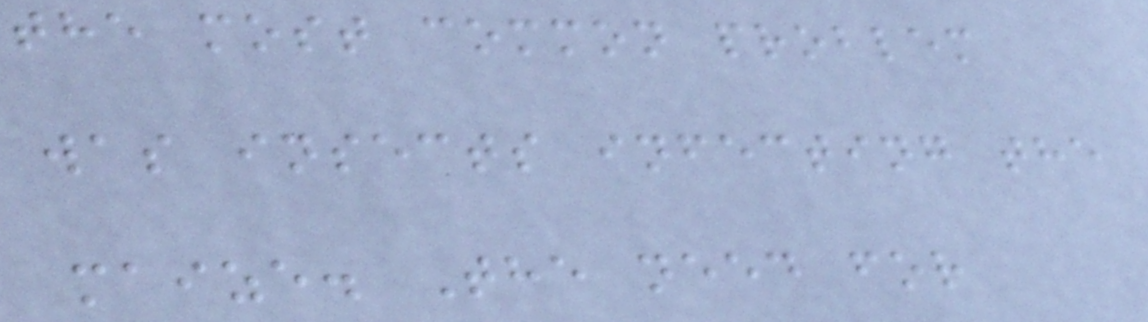the most common problem
was insects infecting the
maize. The need for
